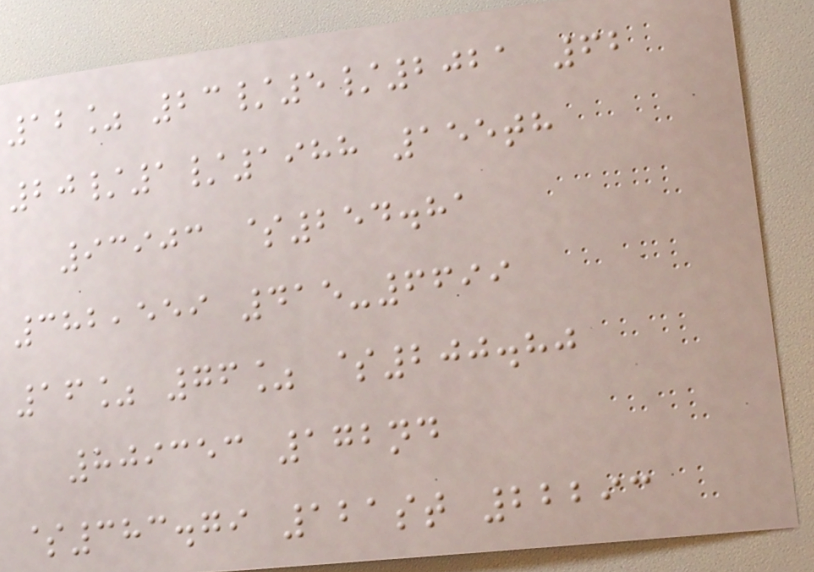12% 23/5/2021 62
20/1/1988 155th
93903 $254.81
382,559 415-6699
16% 76% $200.80
809353 172nd
$383.79 121st 22293
